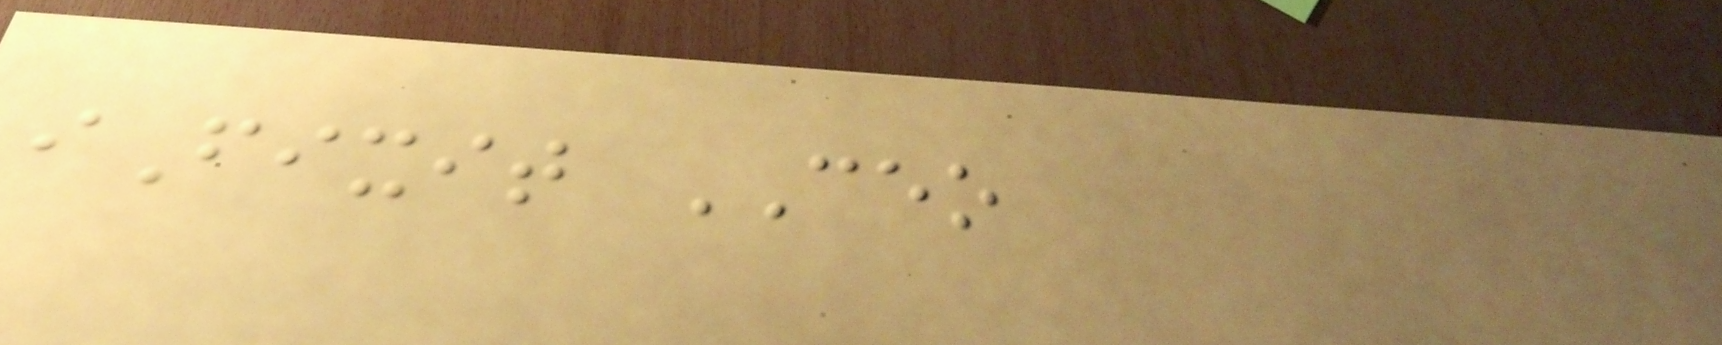iFixit CEO
